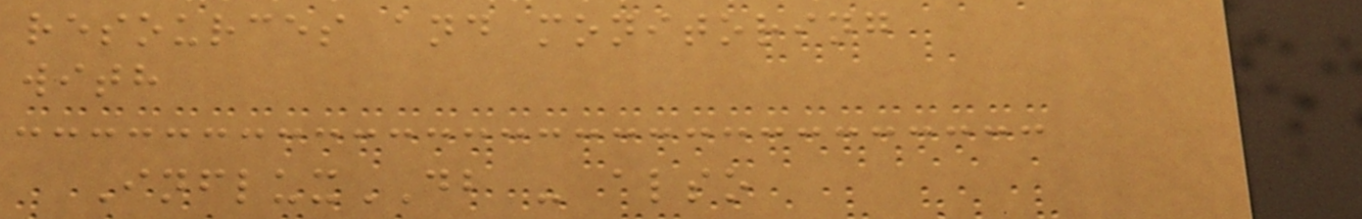resources and monitoring
with
InfluxDB - also
